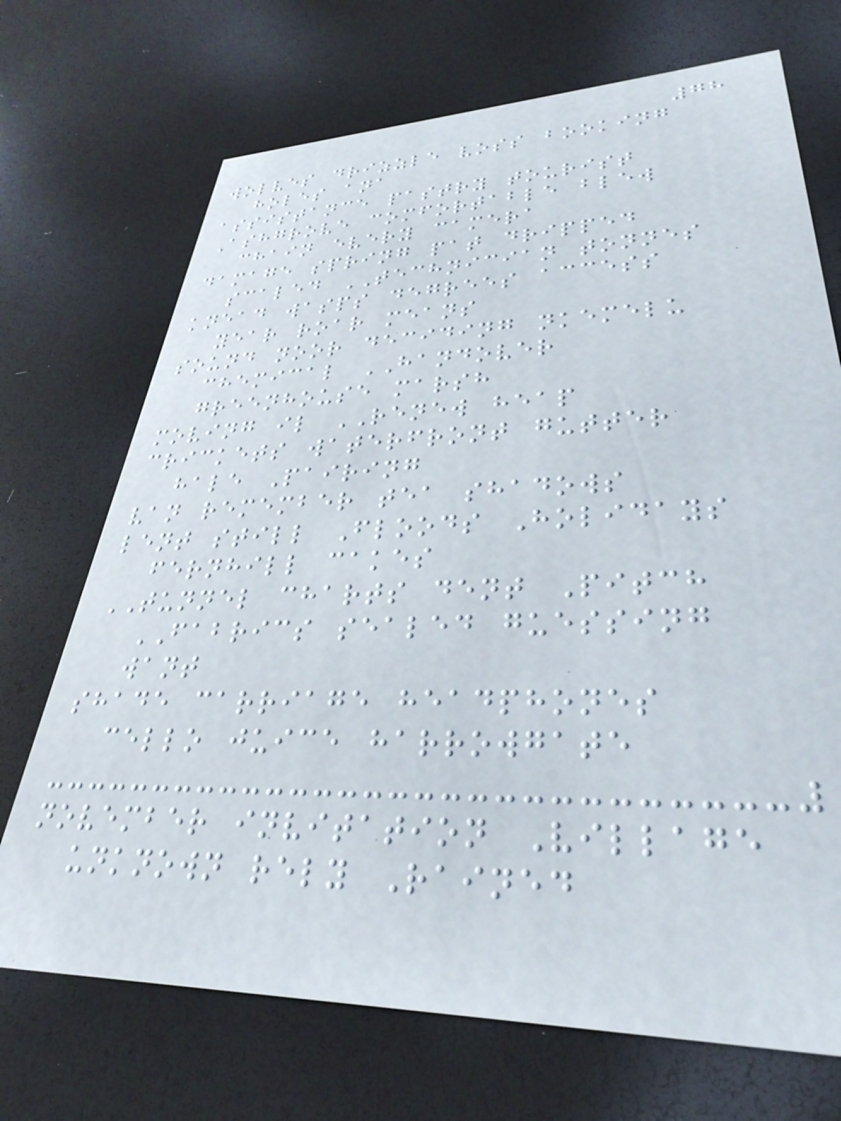78
wolves drizzle voss booking
holes ana
assistance pastry tourist
Ashgrove comfortable blew
chain every camera
damage spring pat dripped
scaled TECHNICIAN tonnes
knead wasps degrees access
year roar means
sound noor deciding nkemelu
chemical HANDOVER
greenhouse marsh
moving il RENEW heap
crickets waterfront gutter
hale Pairing
van remember tea shadows
lent still Floods Holidays
fernhill cakes
TUNNEL charts dent Pitch
FABRICS sealed guessing
want
shade carriage headphones
cello juice harrowgate
november invitation Village
unknown rely Rained
